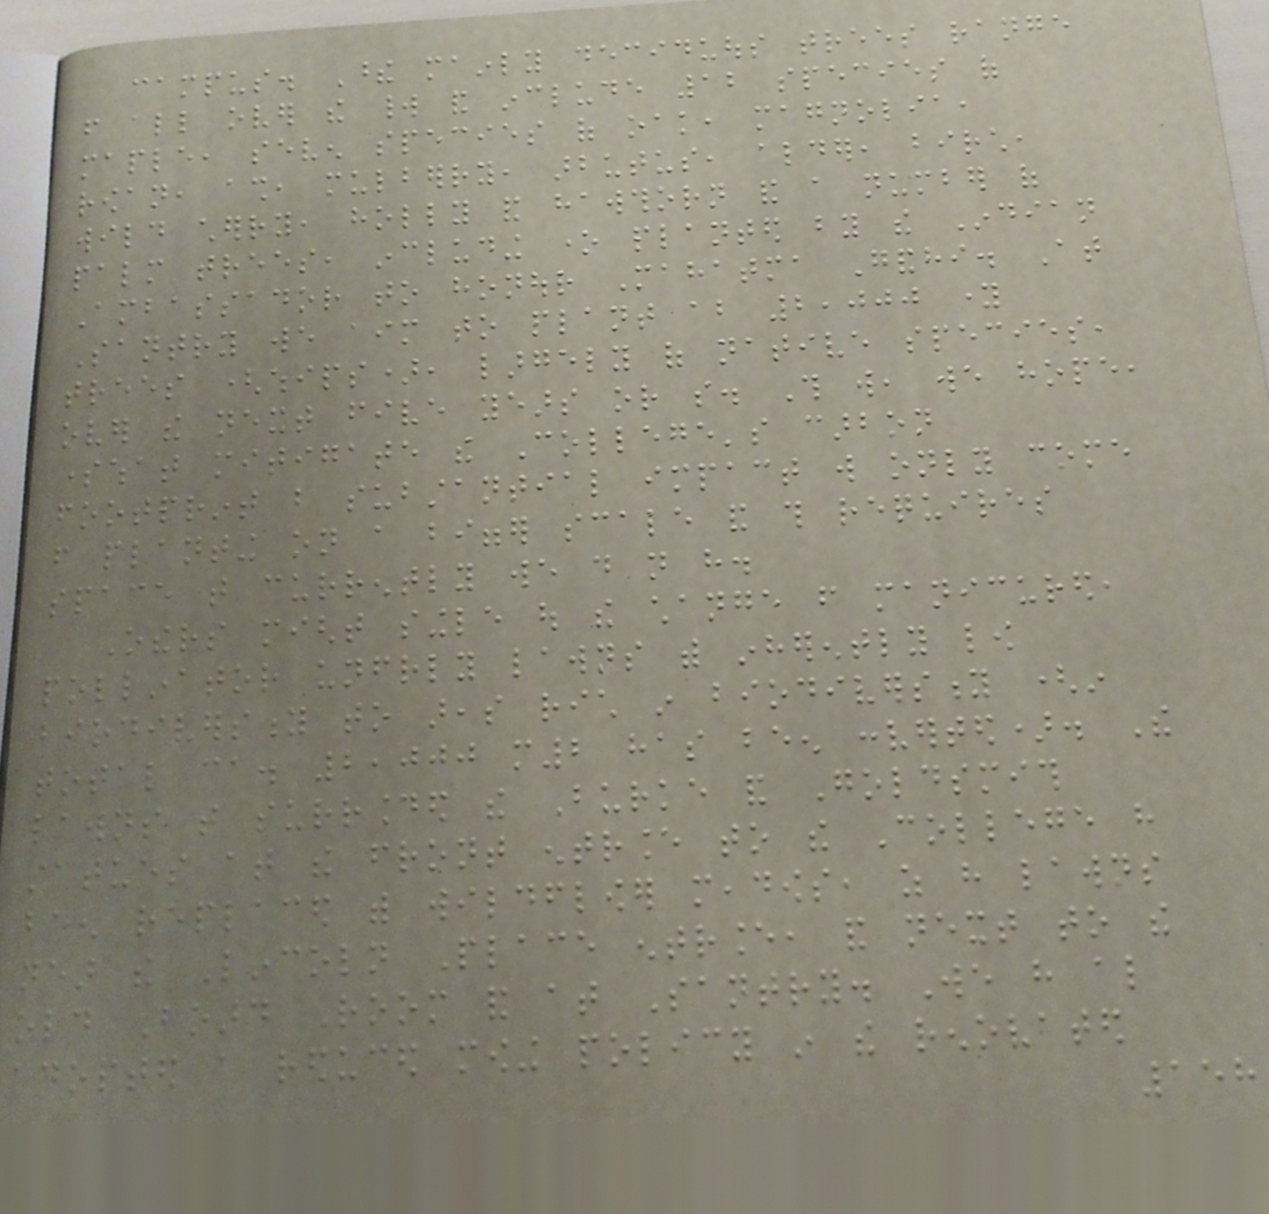campus. These mainly deciduous trees range
from all over the world and include 12 species of
maple, seven species of oak, magnolia,
rowan, ash, mulberry, arbutus, alder, birch,
wild cherry, holly and hawthorn and a number of
palm trees, including one planted by the Indian
Ambassador to honour Mahatma Gandhi. At
Santry we aim to plant about 2,000 young
trees (whips), largely of native species,
over the next five years or so. This will, we hope,
somewhat mitigate the College's carbon
footprint but substantial impact will only come
from planting on a bigger scale and this requires
space that currently we do not have.
Others might single out the change from manicured,
pollinator unfriendly lawns with inherently low
biodiversity to areas rich in biodiversity (in
total ca. 2,000 m2 has been converted). The
lawns that surrounded the Burke and Goldsmith
statues at the front entrance to the College have
been replaced with wildflower meadows, as have lawns
near the Lincoln Place entrance, and next to the
old Board Room and at Santry. We have also
adopted a reduced mowing policy in the renovated
158
